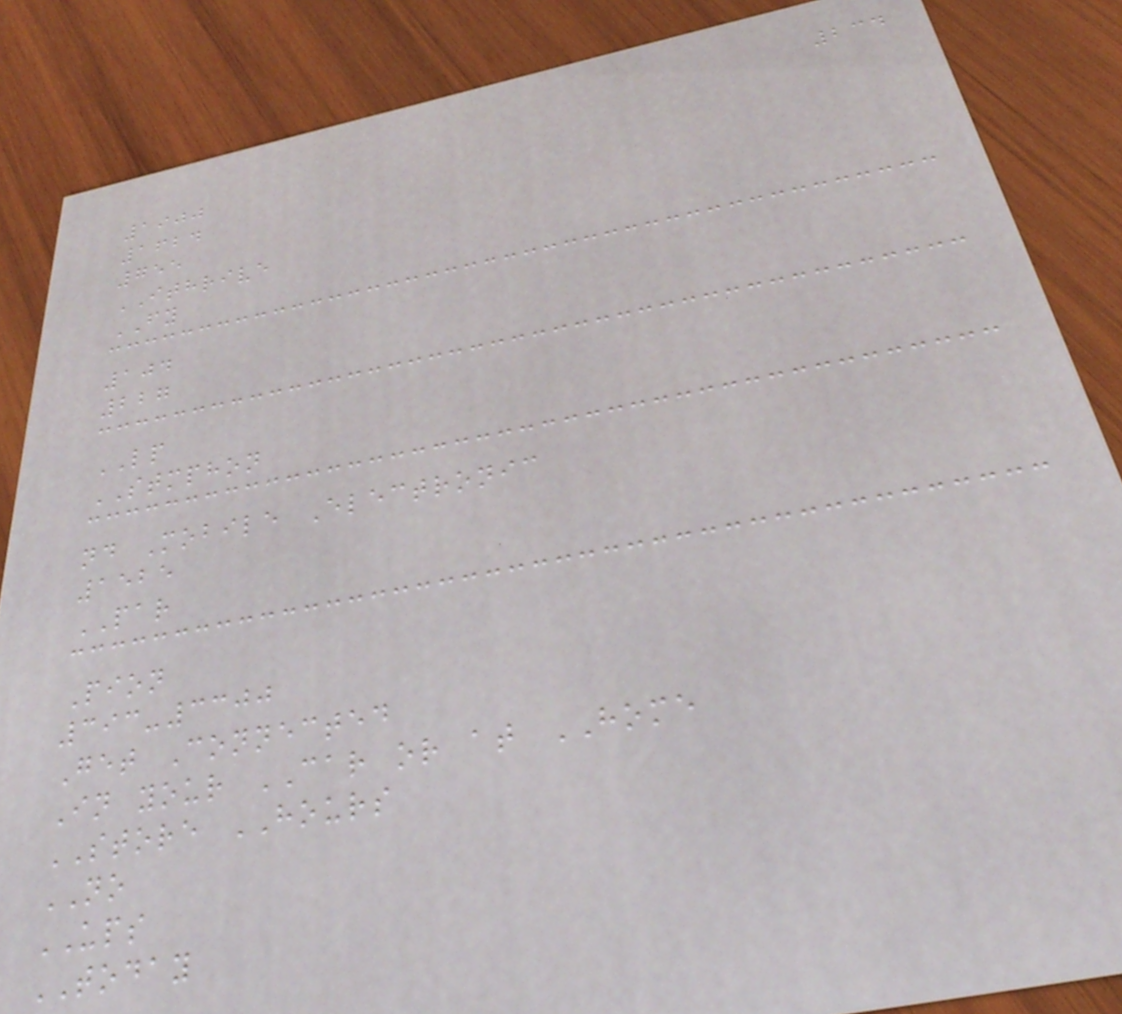234
1900
1624
755
ITHRIVE
FY
104
227
LP
STMPHON
nd Mobile Electronic
1525
PAR
Pion
393-3300
Get Connected
In your CAR or at HOME
STORE HOURS
NO
UPS
TODAY
